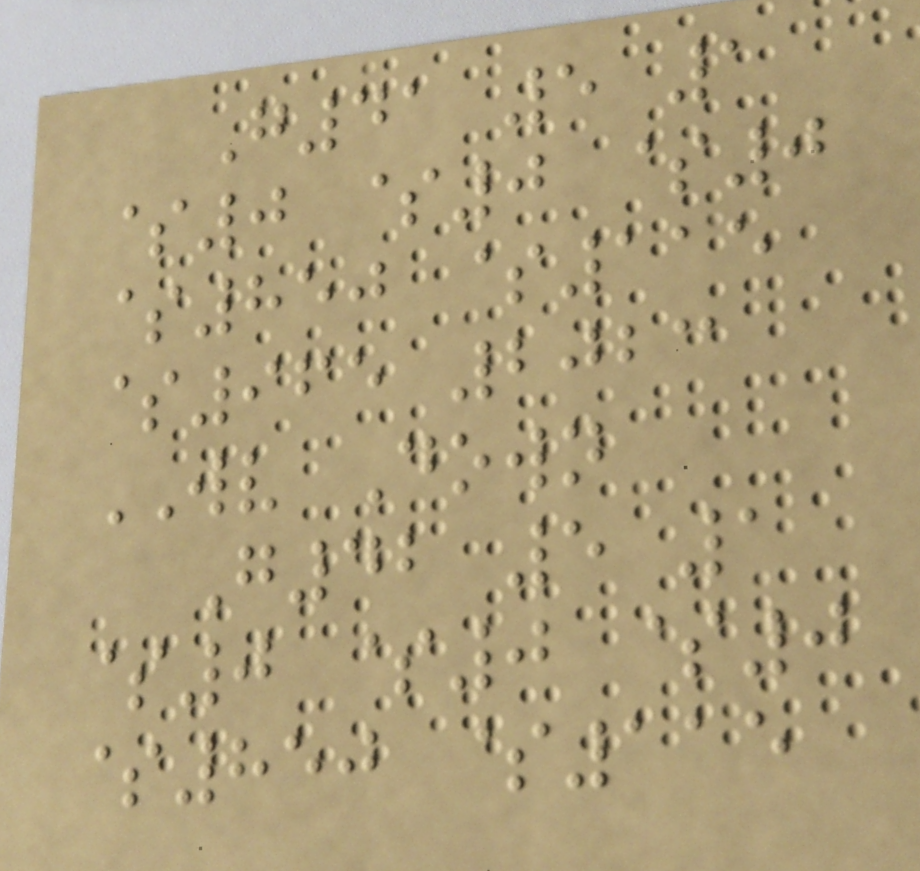G41 5 1
$0 $0 $0
$850 $115
$965 2023
WV Down
G42 5 1
$0 $0 $0
$850 $115
